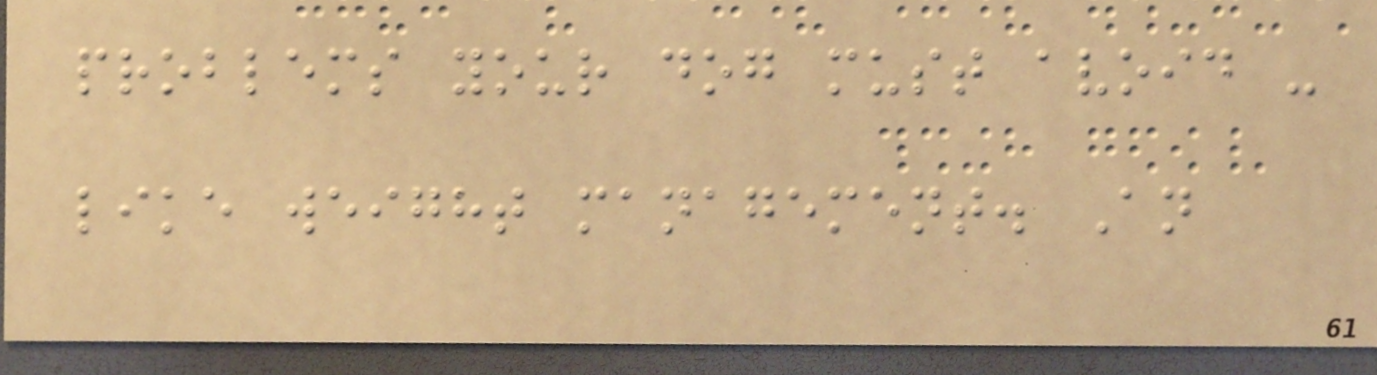problems your dog must avoid -
like weight management. An
